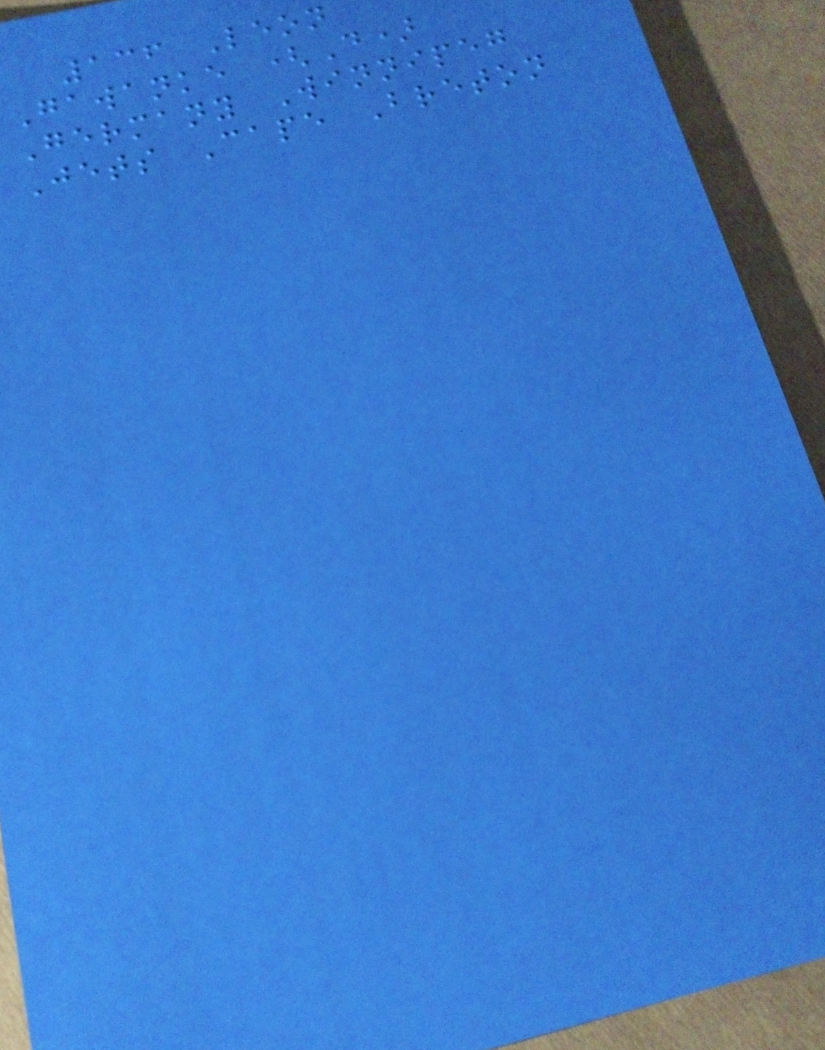136 Leon
Gawanke (D)
Germany Winnipeg
Jets Cape Breton
